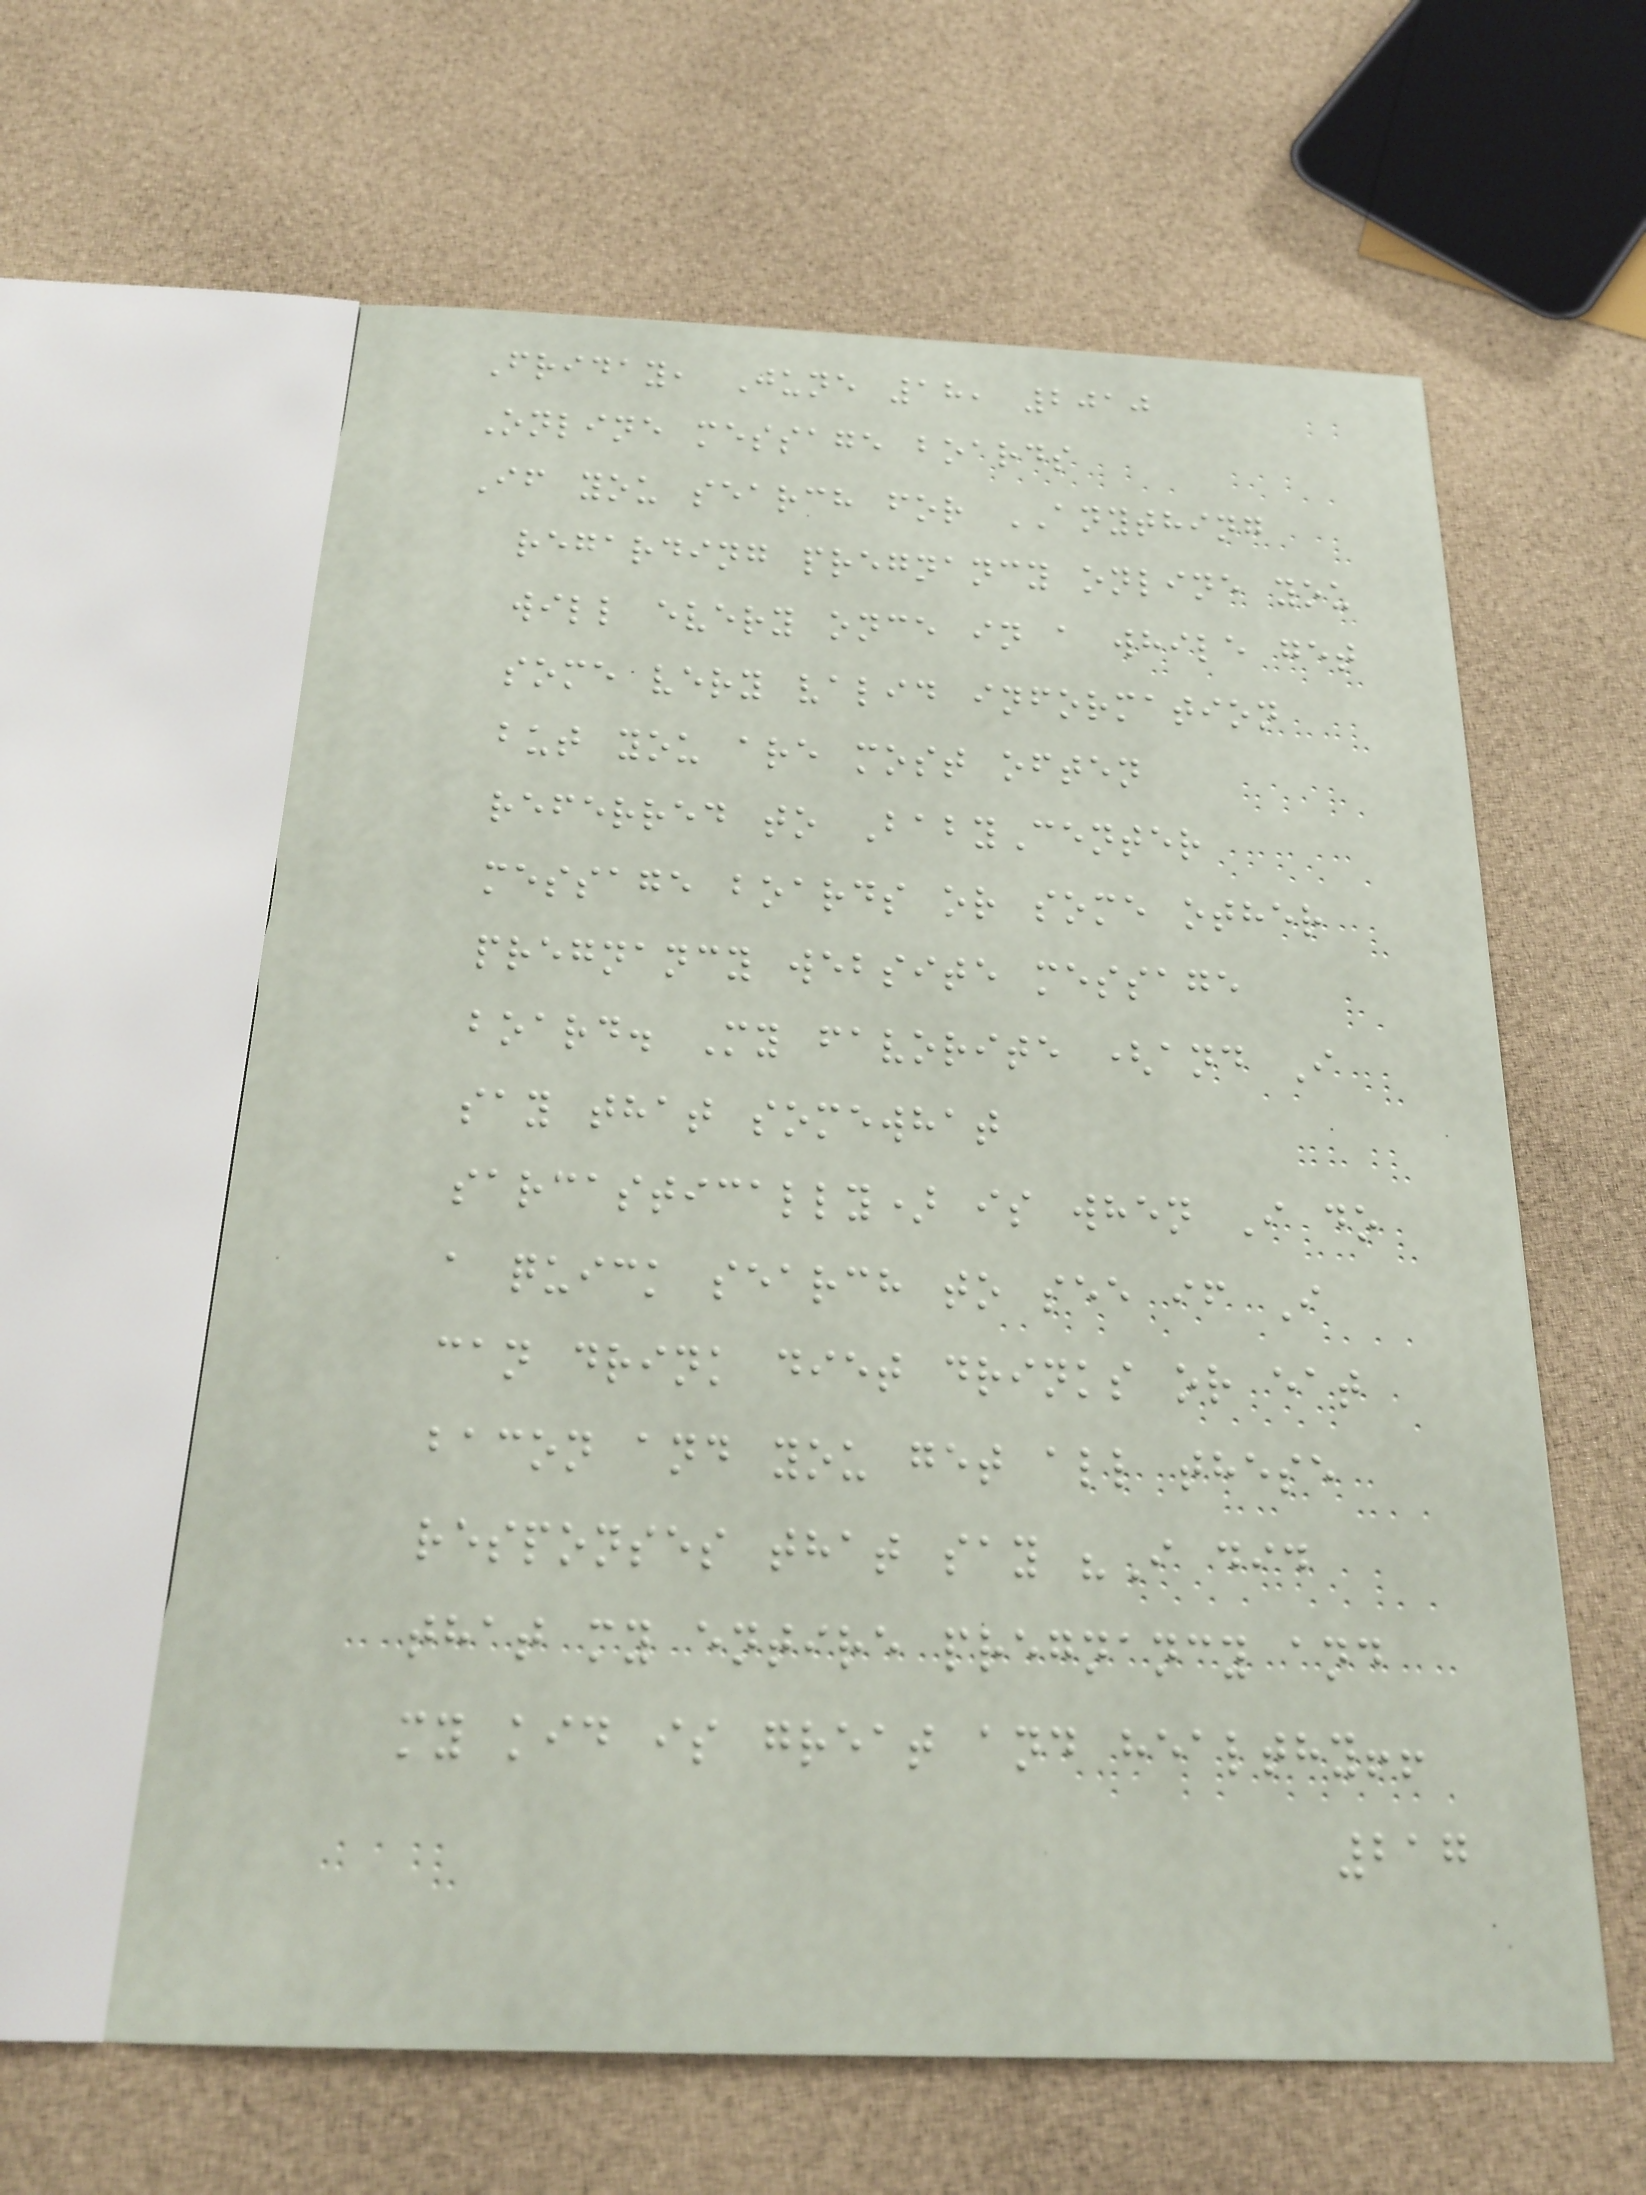Friday, June 18, 2010
Online message boards
If you search for ANYTHING
regarding pregnancy online you
will every once in a while get
some very valid information
but you are most often
referred to BabyCenter
message boards or some other
pregnancy website message
board. My favorite (and I
say that somewhat
sarcastically) is when I do
a quick search to see if I
can drink diet drinks or eat
bacon and you get all these
responses that say "I did
that my entire pregnancy and
my kid is great and healthy!!
217
